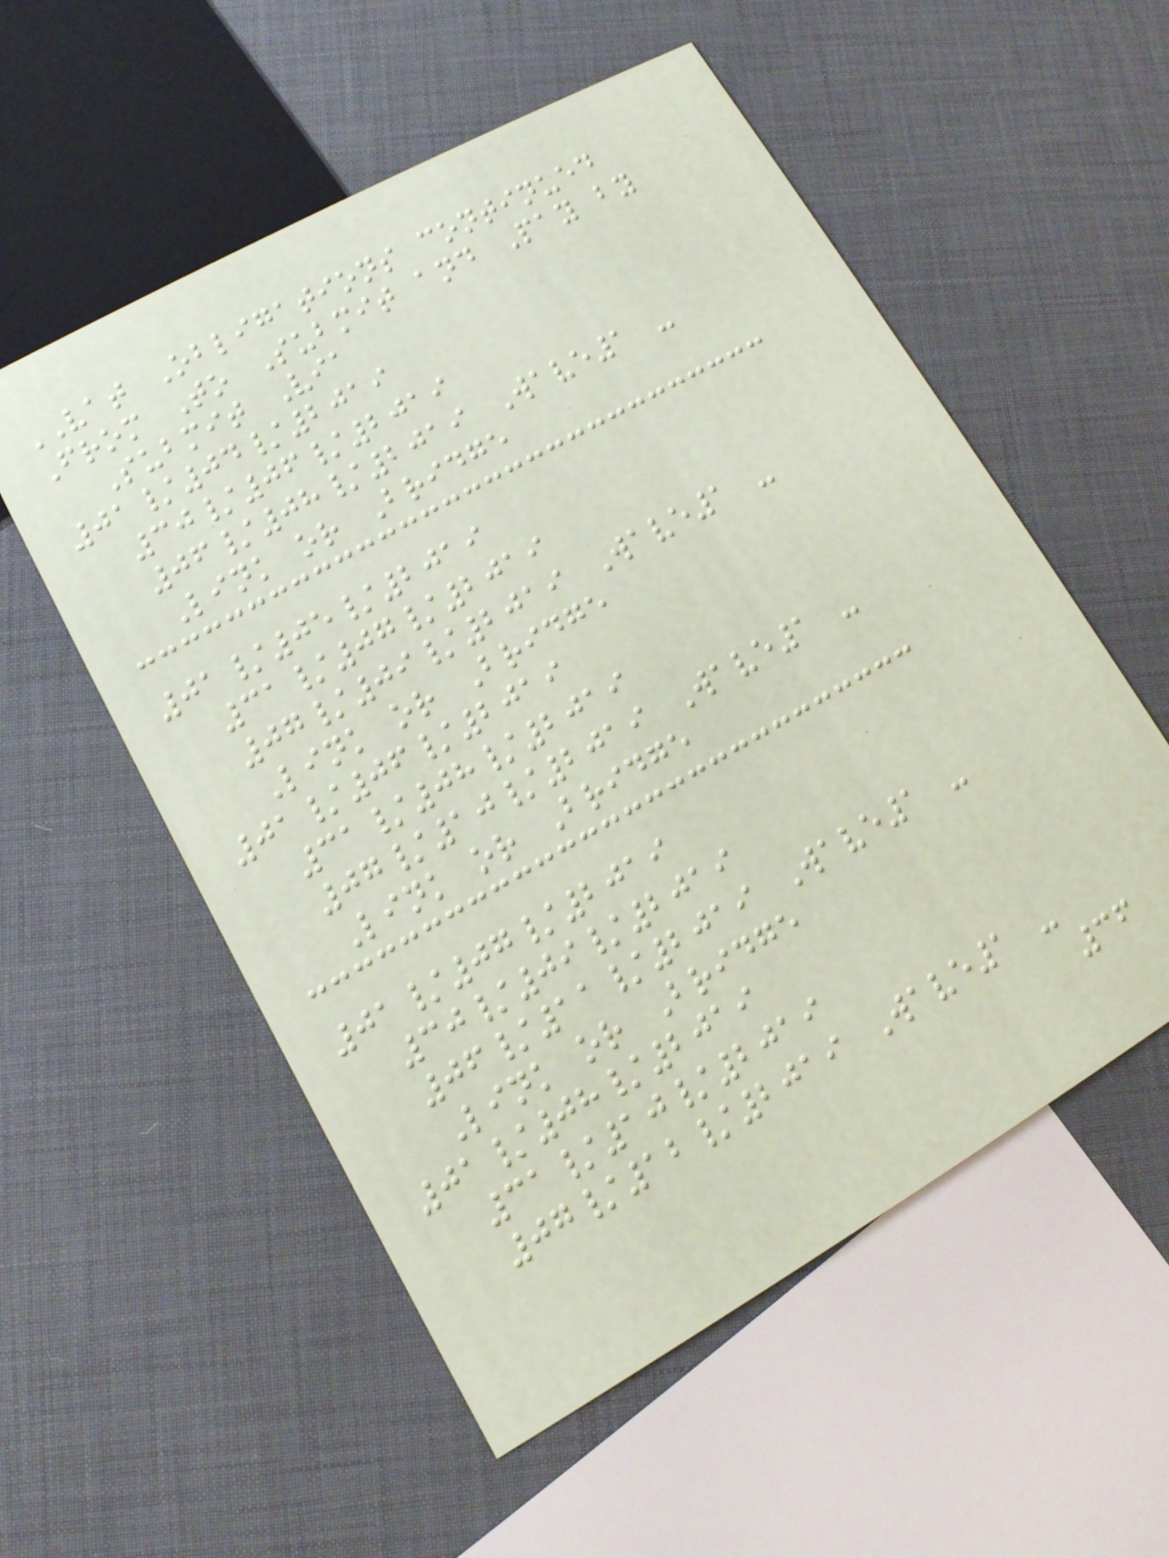VAT Obligations continued
From To Submit and Pay by
Submit Via
01/04/2019
30/06/2019
06/08/2019 Wave1 -
Link or Bridge
01/05/2019
31/07/2019
07/09/2019 Wave1 -
Link or Bridge
01/06/2019
31/08/2019
07/10/2019 Wave1 -
Link or Bridge
01/07/2019
30/09/2019
06/11/2019 Wave1 -
Link or Bridge
01/08/2019
31/10/2019
07/12/2019 Wave1 -
36
